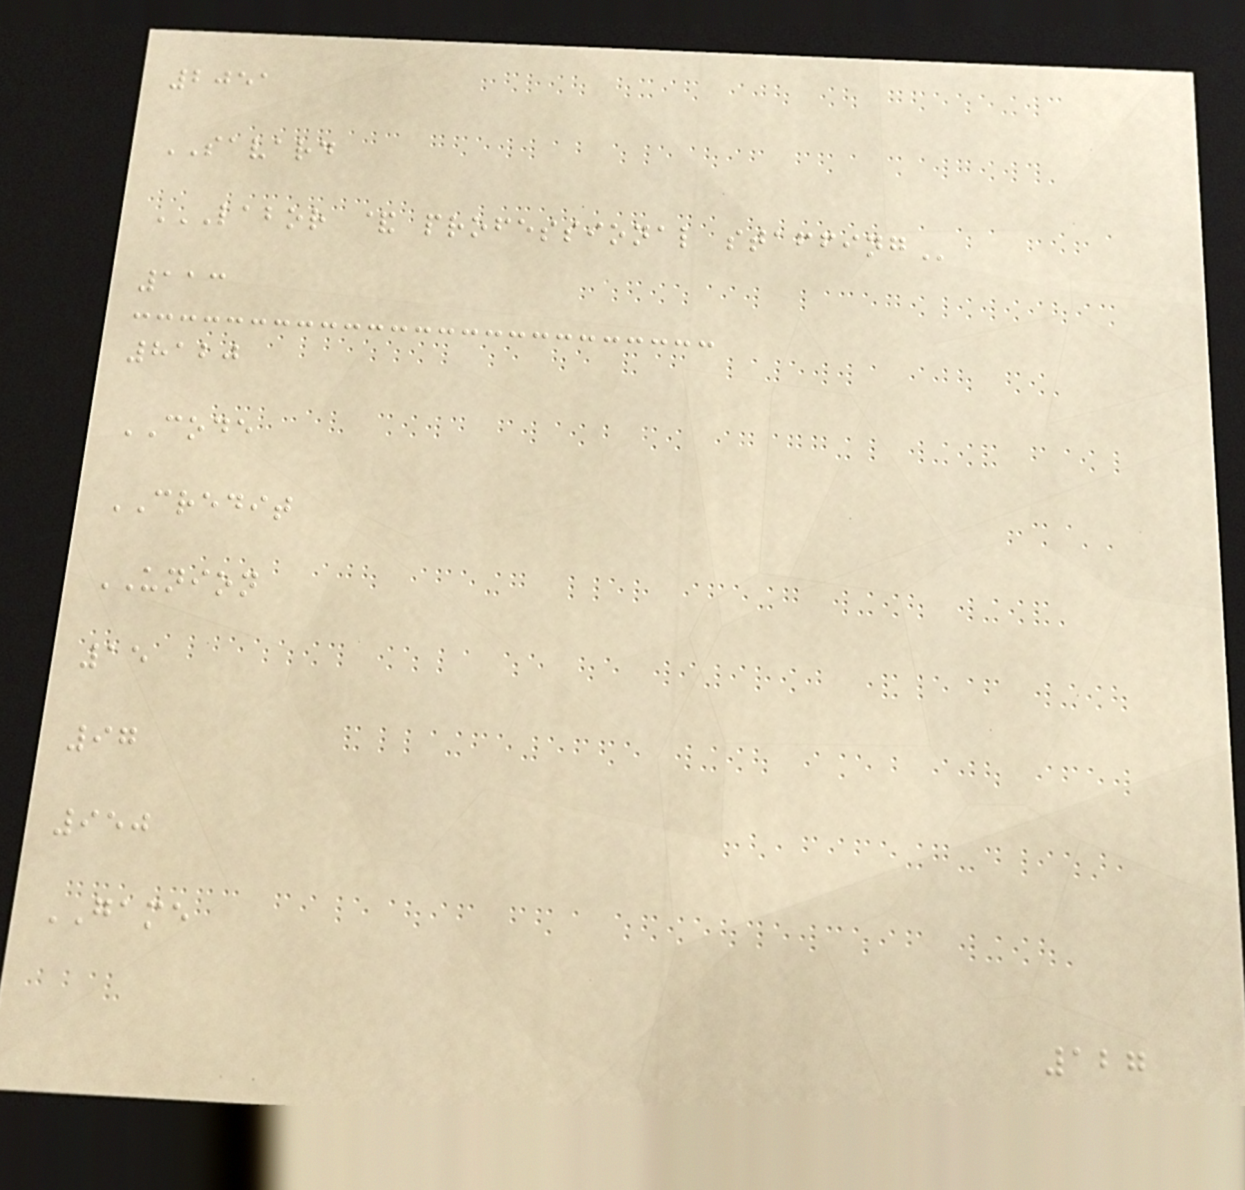2051
SAVARD
LABOR & PROFESSIONAL STAFFING
113
8120
CODE
CREDIT
UNION
15
97
950
GAME
127
